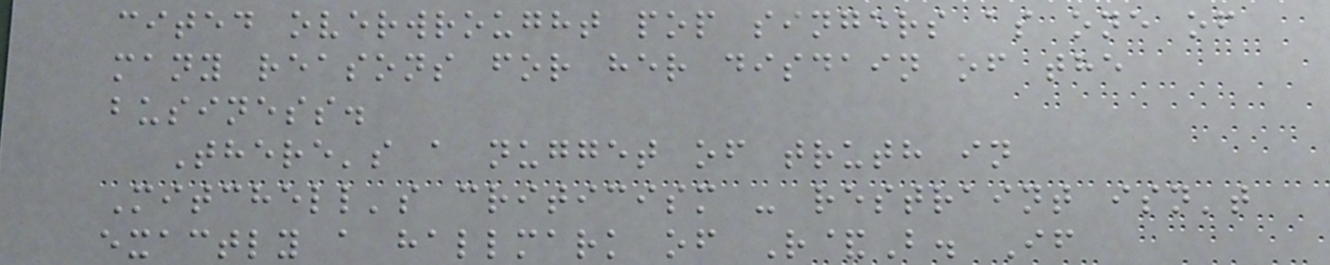cited overwrought pop singers as one of
many reasons for her disdain of the
business.
There's a nugget of truth in
Mitchell's criticism - restraint isn't
exactly a hallmark of R&B. If
